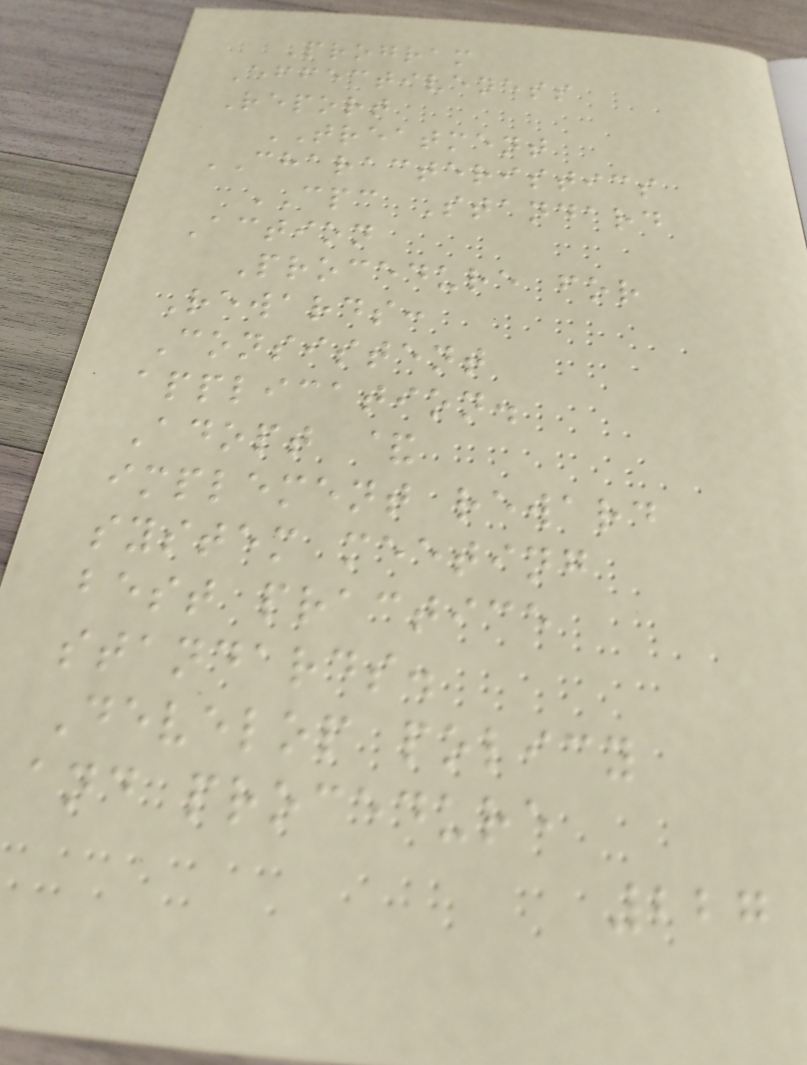Program
Effectiveness
Report
TREATMENT
CHARACTERISTICS
CPC Standard
Action
Procedure for
Rewards:
Consistent
application.
Adopt &
implement reward
system meeting
best practice
standards.
Develop policy
and procedure
227
